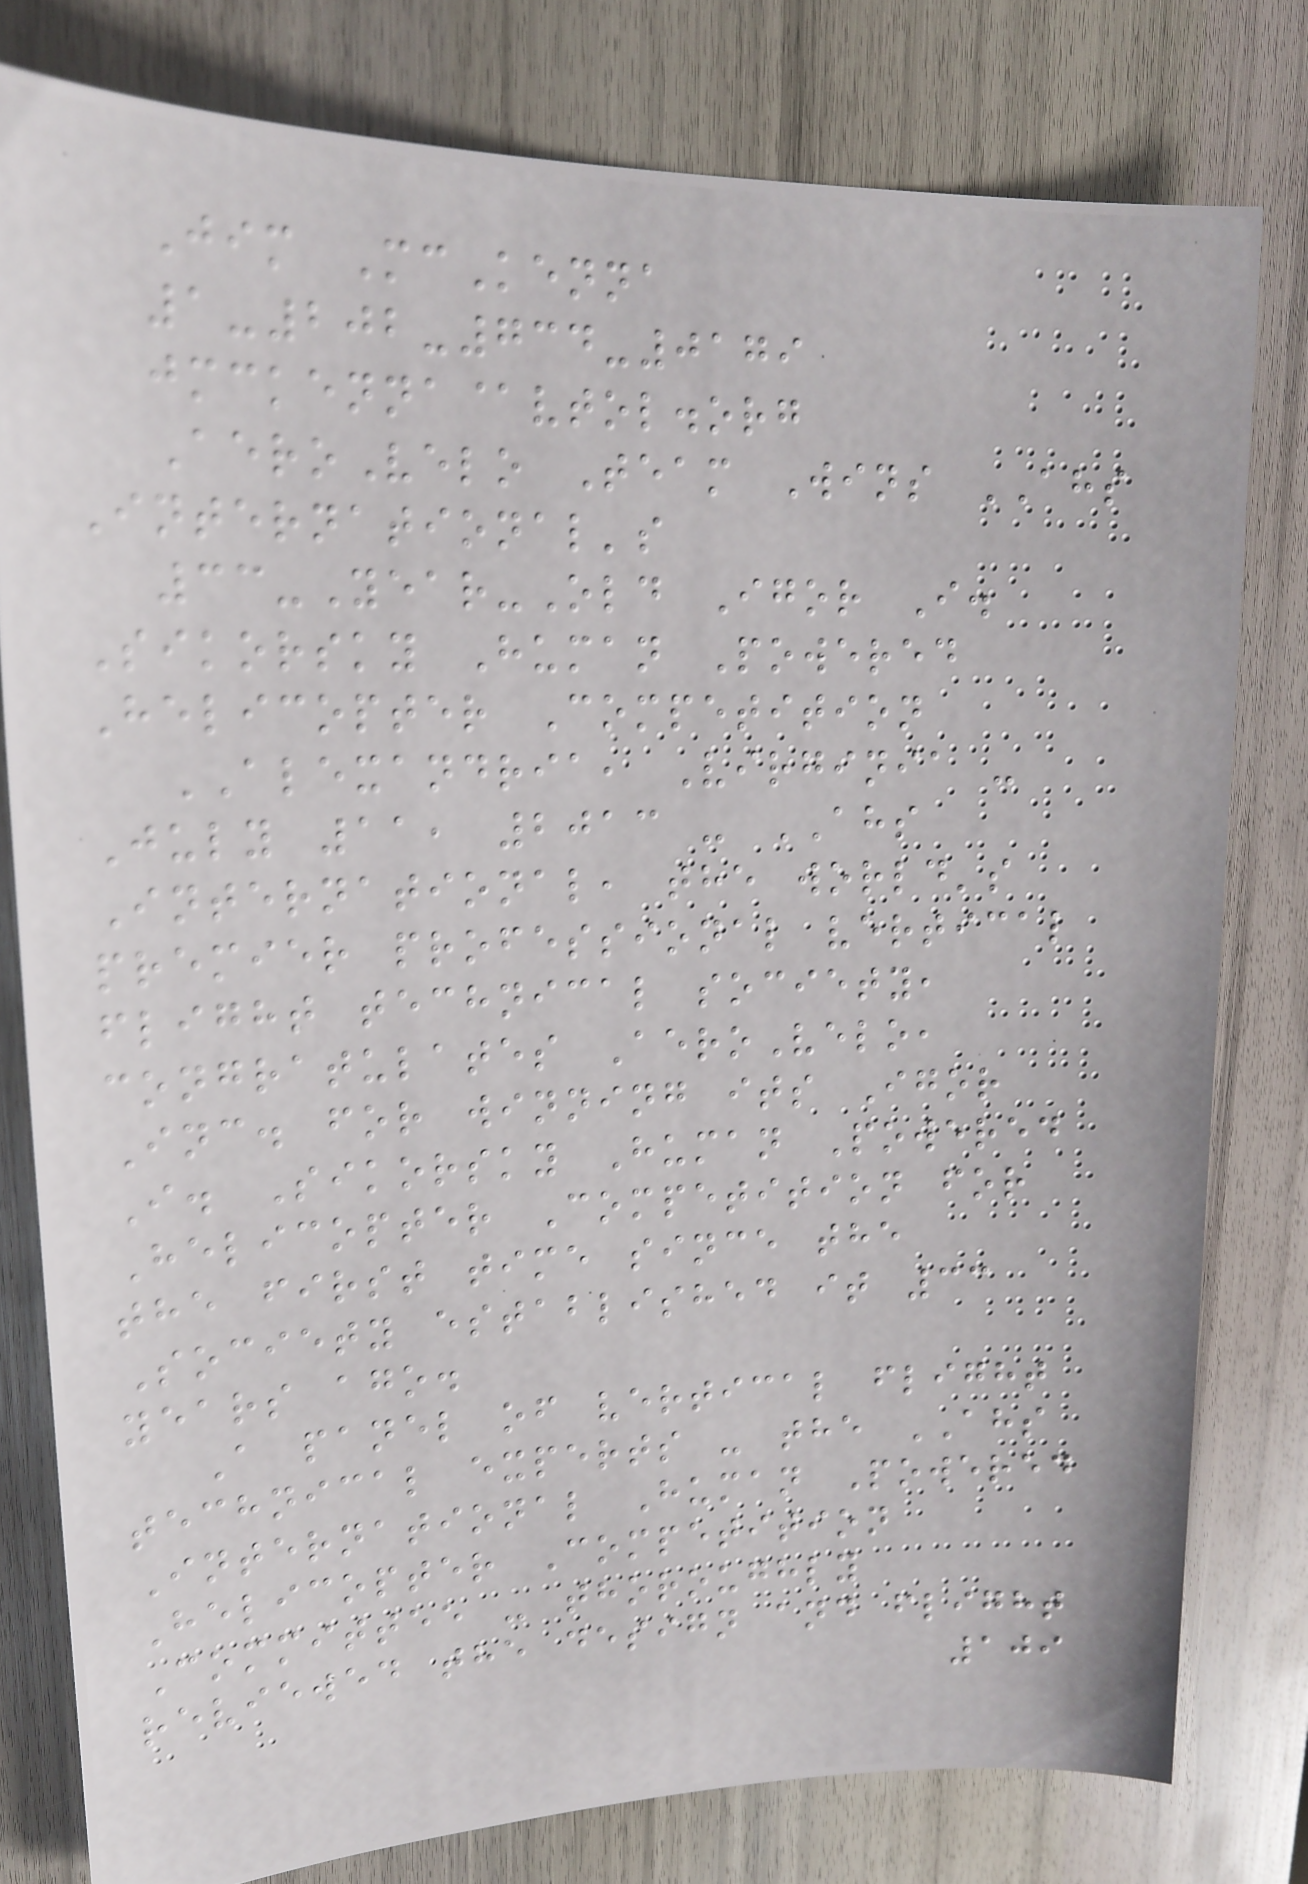Jim McKenna
1-202-734-0179
jmckenna@vtol.org
AeroVelo Team Wins AHS
International's
33-Year-Old Igor I.
Sikorsky Human Powered
Helicopter Competition
ALEXANDRIA, Virginia -
July 11, 2013 - AHS
International, the world's
premier professional vertical
flight technical society,
congratulates AeroVelo,
Inc. for winning its Igor
I. Sikorsky Human Powered
Helicopter Competition for
the first time since the
Society established it 33
years ago.
A panel of vertical flight
technical experts - the AHS
International Human Powered
Helicopter Competition
Committee - thoroughly
reviewed the design and flight
109
